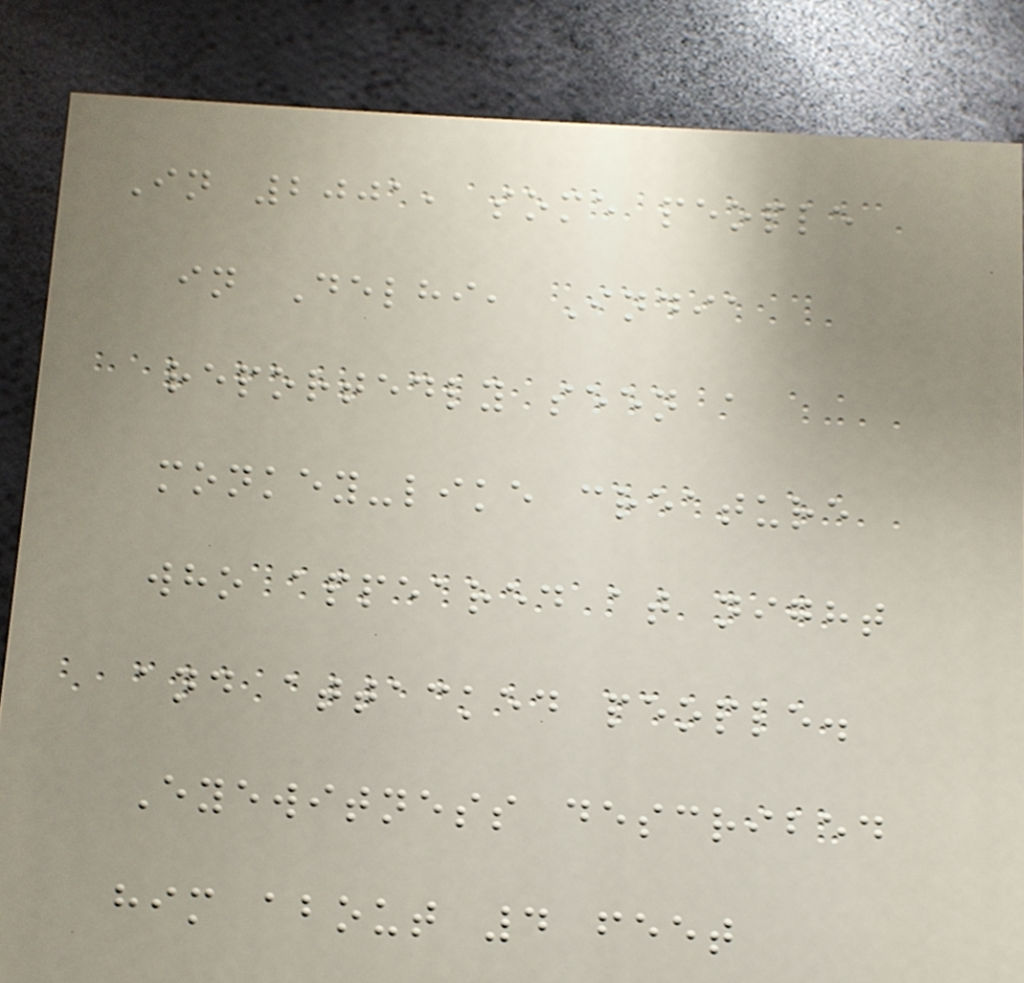In 2001, some people
in Delhi, India
reportedly seen a
monkey-like creature
who appeared at night
and attacked people.
Eyewitness described
him about 4 feet
